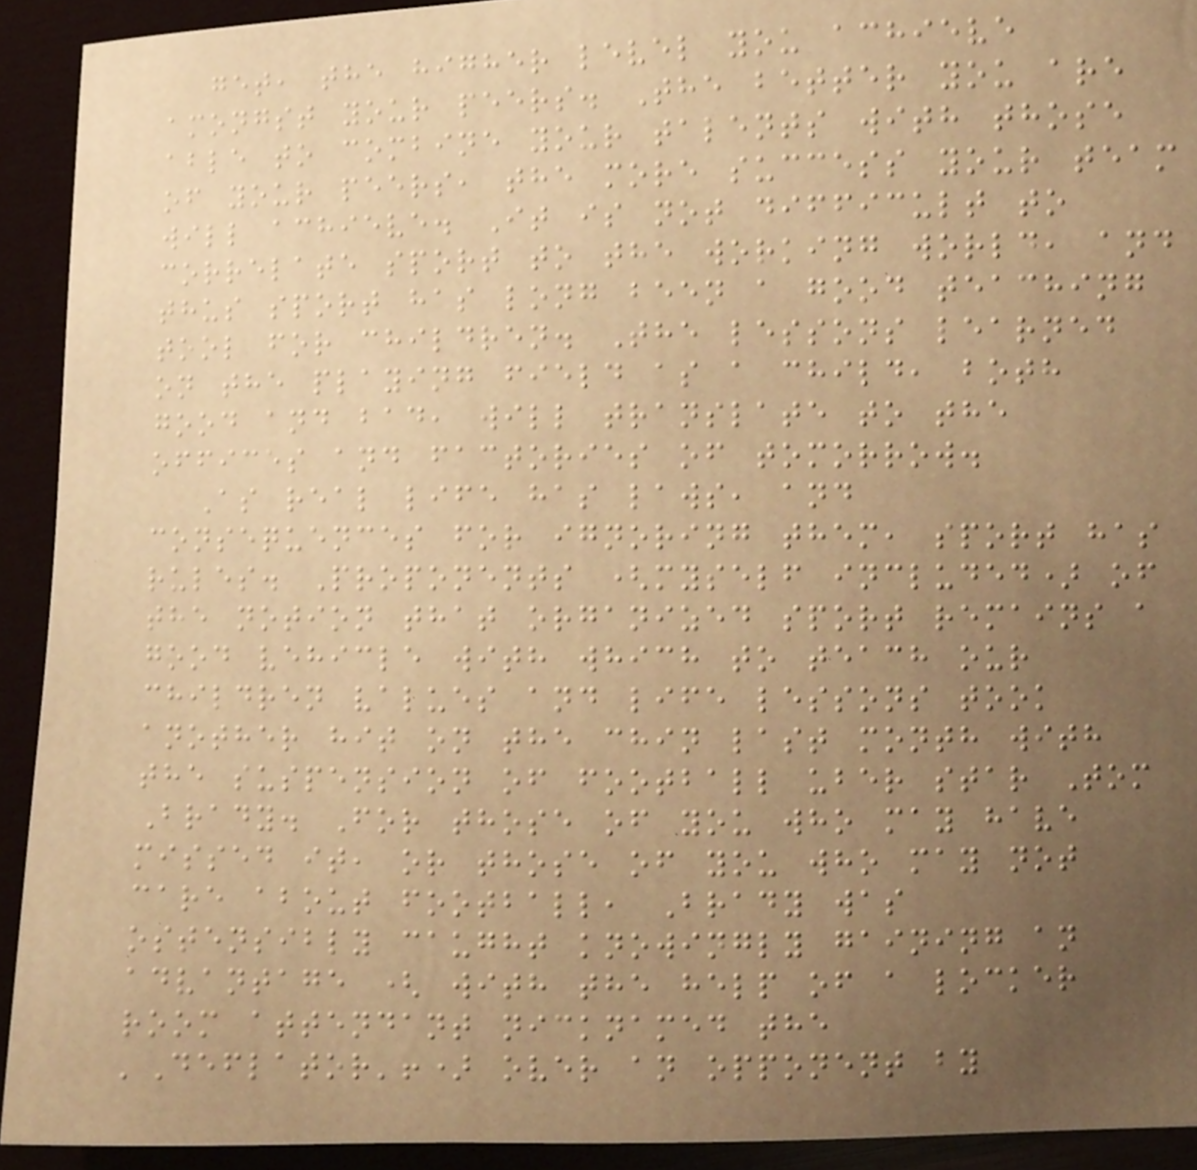get, the higher level you achieve
amongst your peers. The better you are
able to combine your talents with those
of your peers, the more success your team
will achieve. It is not difficult to
correlate sport to the working world, and
thus sport has long been a good teaching
tool for children. The lessons learned
on the playing field as a child, both
good and bad, will translate to the
offices and factories of tomorrow.
As real life has laws, and
consequences for ignoring them, sport has
rules. Proponents (myself included) of
the notion that organized sport remains a
good vehicle with which to teach our
children values and life lessons took
another hit on the chin last month with
the suspension of football uber star Tom
Brady. For those of you who may have
missed it, or those of you who may not
care about football, Brady was
ostensibly caught knowingly gaining an
advantage ( with the help of a locker
room attendant nicknamed the
'Deflator'!) over an opponent by
